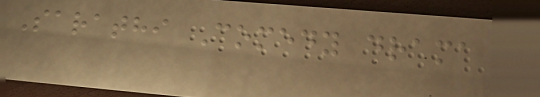Sarathi Comedy drama
